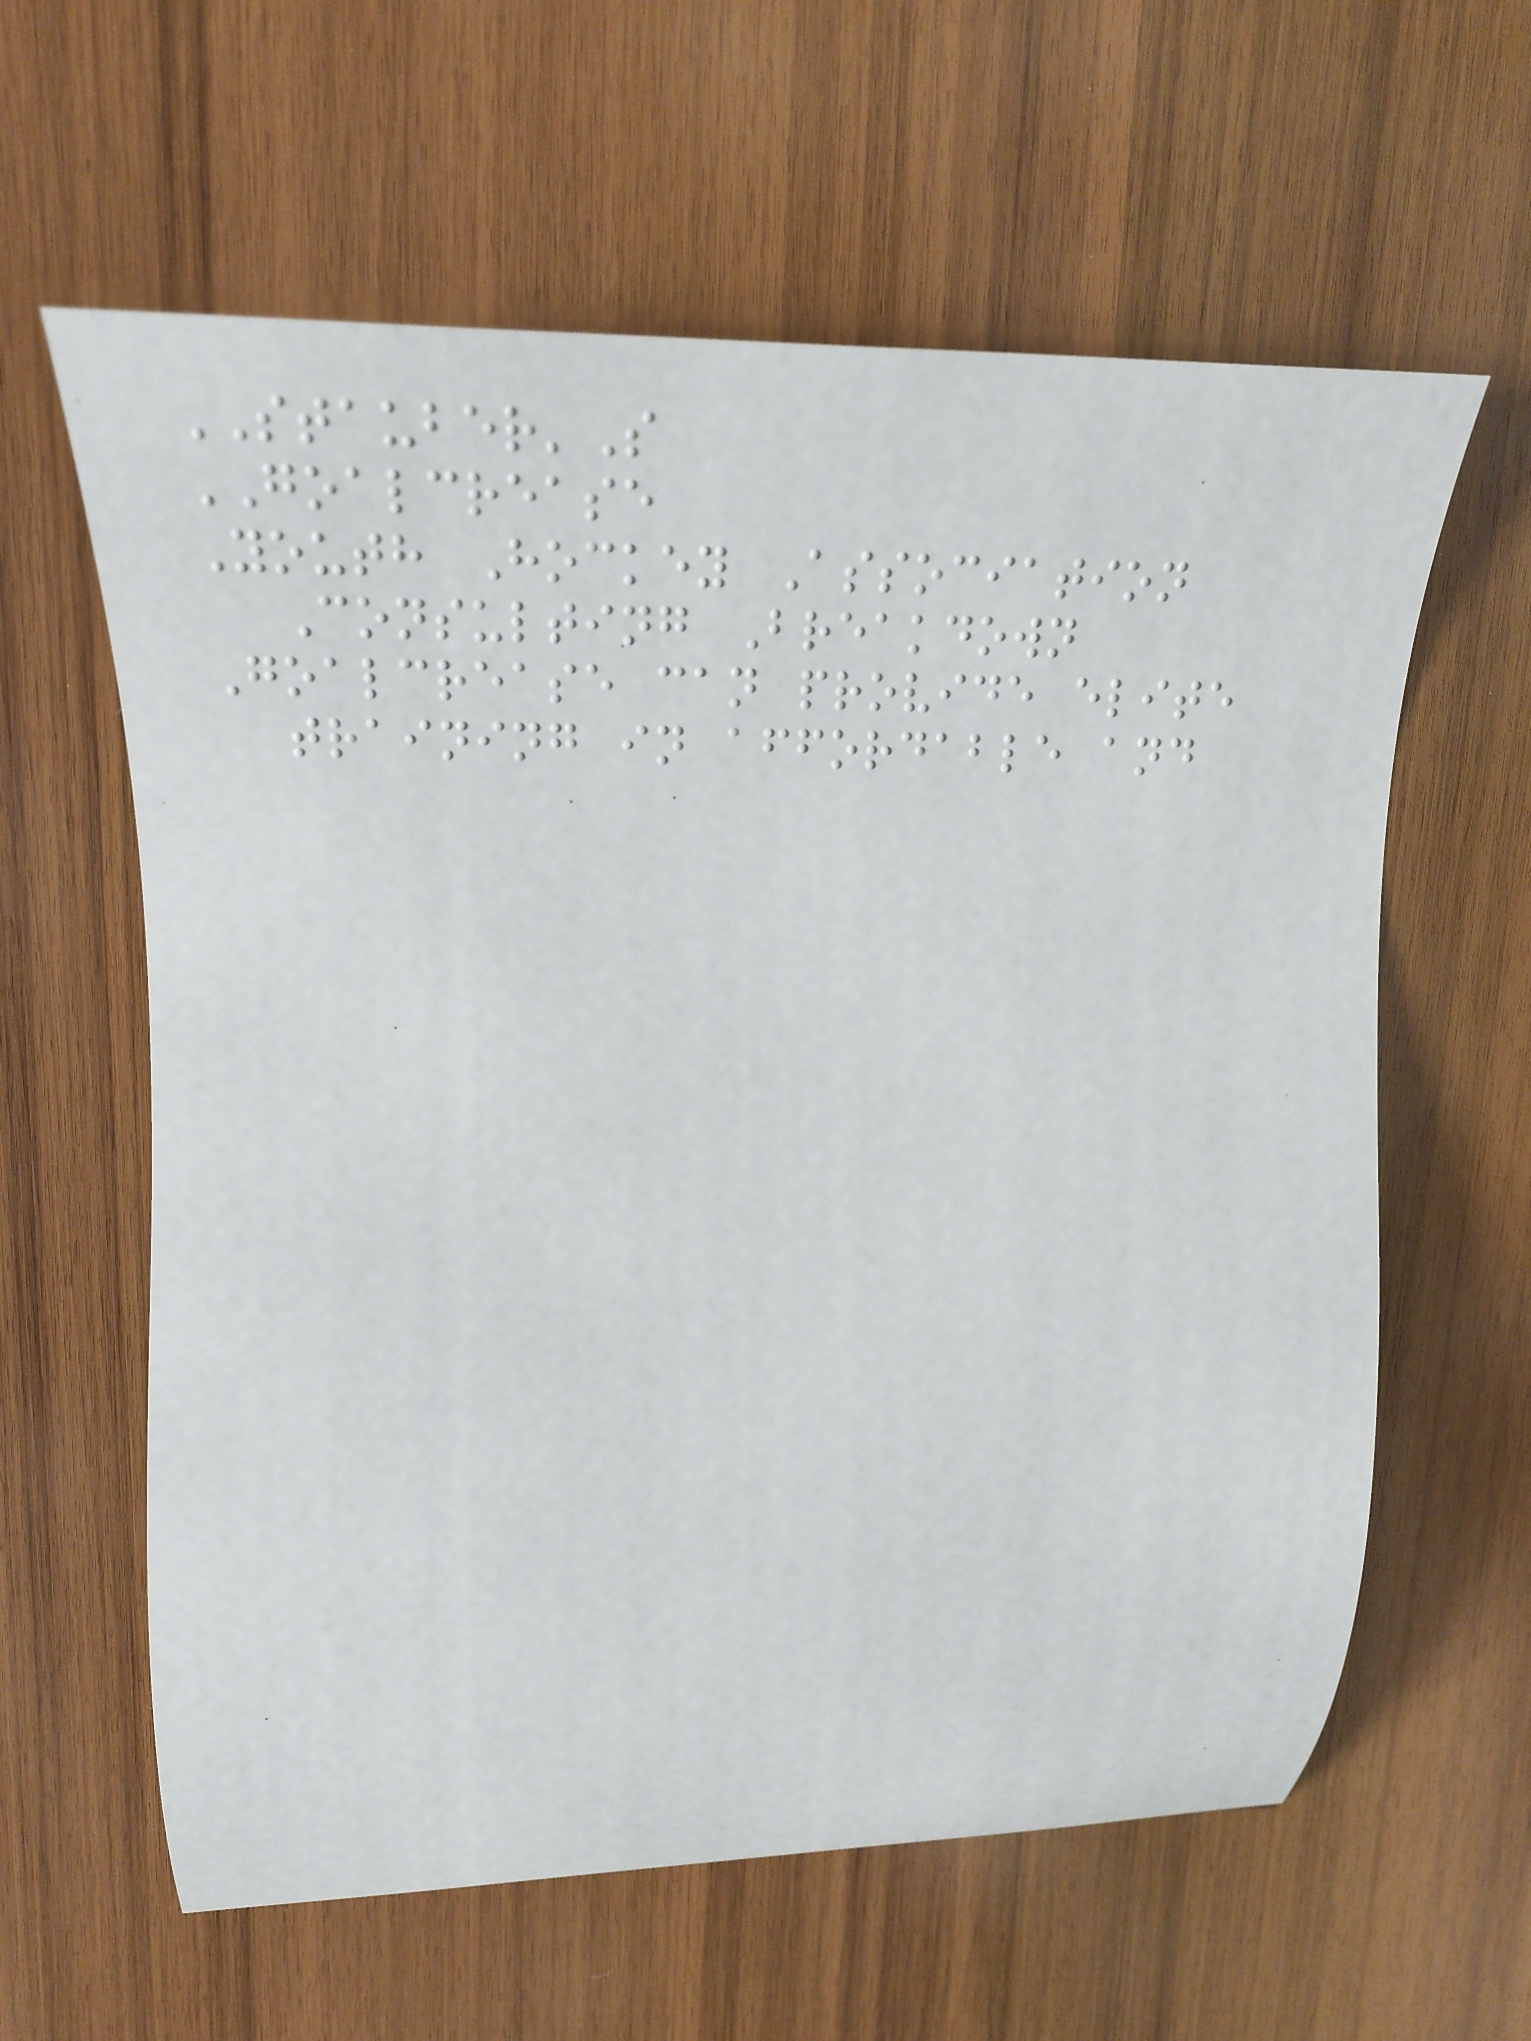STAUBER'S
GOALCREASE
Youth Hockey Association
Consulting Breakdown
Goalcrease can provide elite
training in affordable and
